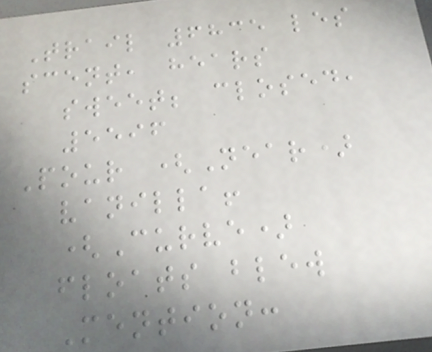Trail 6835 les
scent, hears
sweet; closed,
5596
Pour (Near)
vanilla!
(Curve)
floats blew
Mention:
